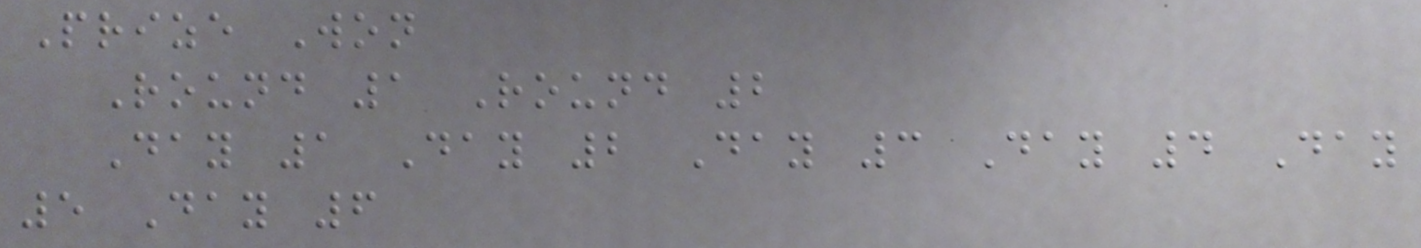Prize Won
Round 1 Round 2
Day 1 Day 2 Day 3 Day 4 Day
5 Day 6
